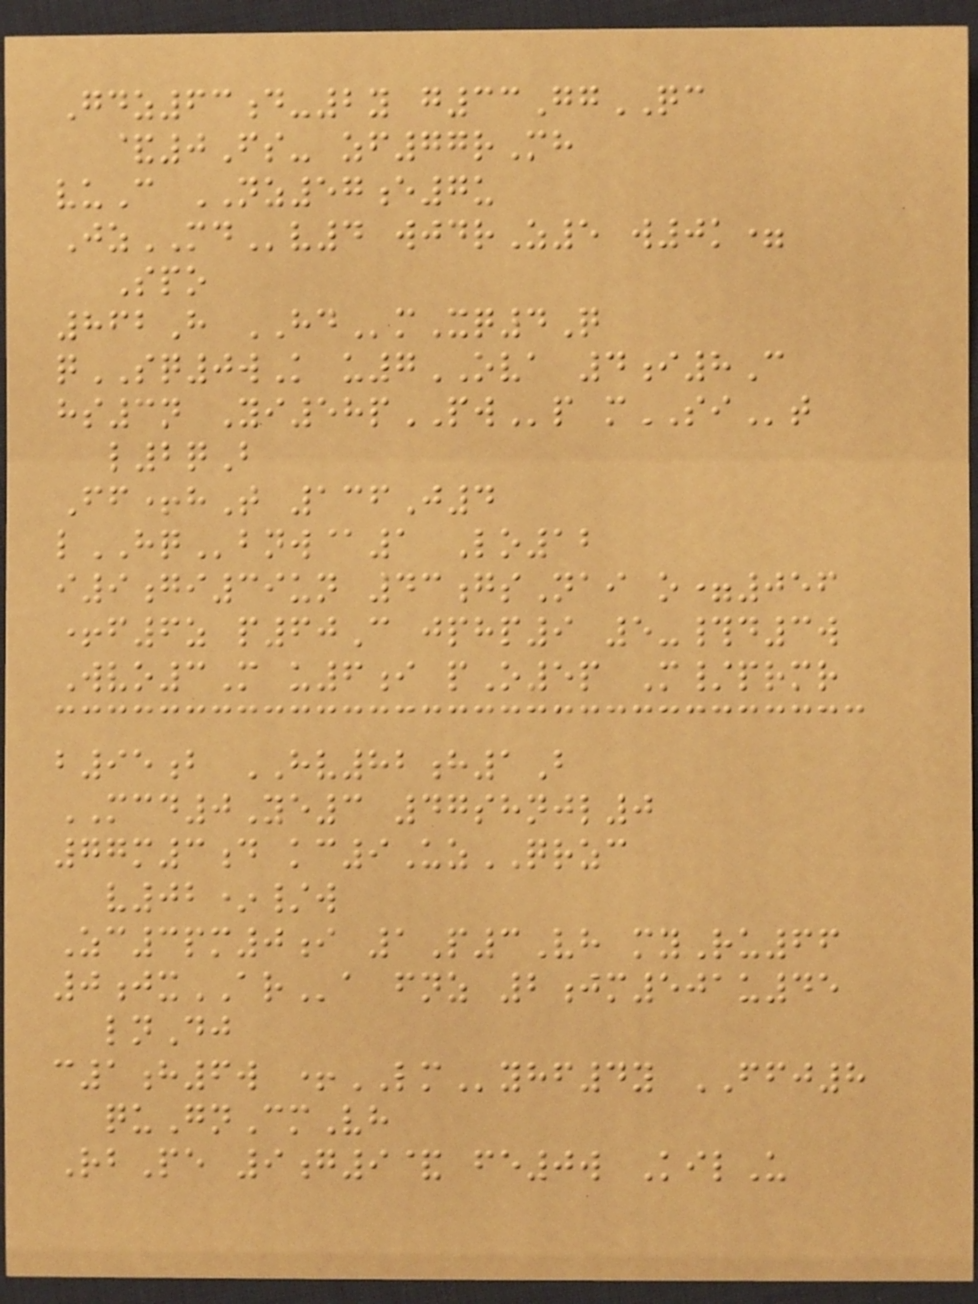Gdz63d-2y g33GgQC
&0Fs- zf77rMh
vuC NZ57e7u
JzMDv4 wjdrZ5 w0k=
Spo
862H HDmXq4Q
qSQ0wK u7OVA 4i8C
hs3n Yi58pPWp mSIt
l2qB
Ff+hT 136J4
lHQbnw@1 Lo12
i9gi39un 43gsNai o=056
+f6z p60C jphp9 5-#d3w
Wvo3M u6i pO5p M/prmr
b95b HV82h1B
MCD0Ye3 47shnjl0
77m3d kc9UzQRZC
v02*/w
Zc3pm0i 1P3Vh myRu66
0jxARa fnz 2jm501u45
lnDj
c1h6w +LMyhf4y FFJ8
quGnCmVh
RbPe 9g9& fe0w KilU
